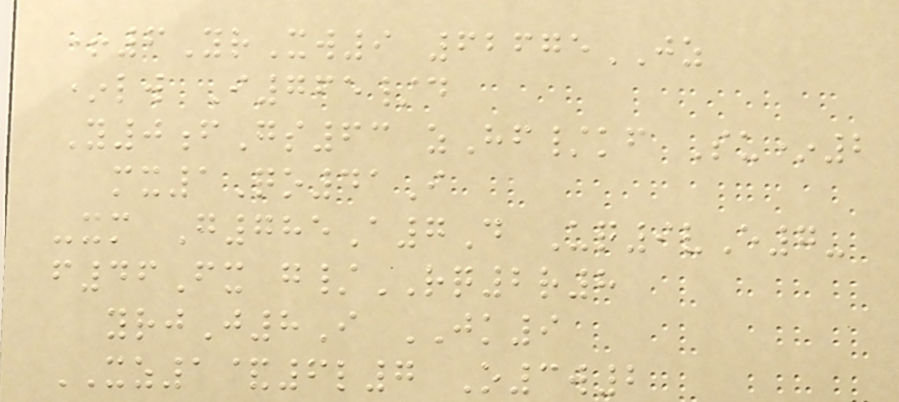+6YrXw9 62675JZ
*lw I765/d
Y0fGs63 zHf/kf Su*2
mx1Qo41I
-xm G785A7D Uq9vE7-
f46Fx g/RQ2r8
yrjJ8I JK9
XZ1&6l7 O3w2
